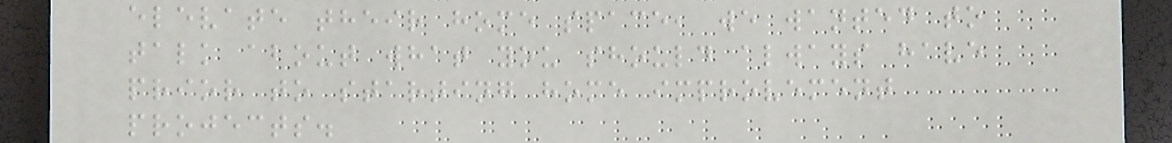elevate their home space, we wanted to
talk about what you should always have
prior to starting home improvement
projects.
